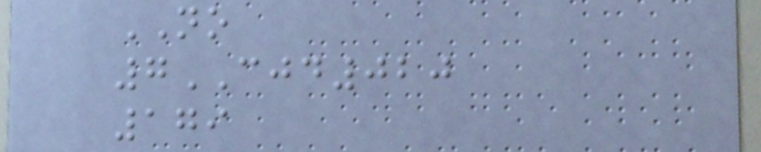NO
7CJD020
179
